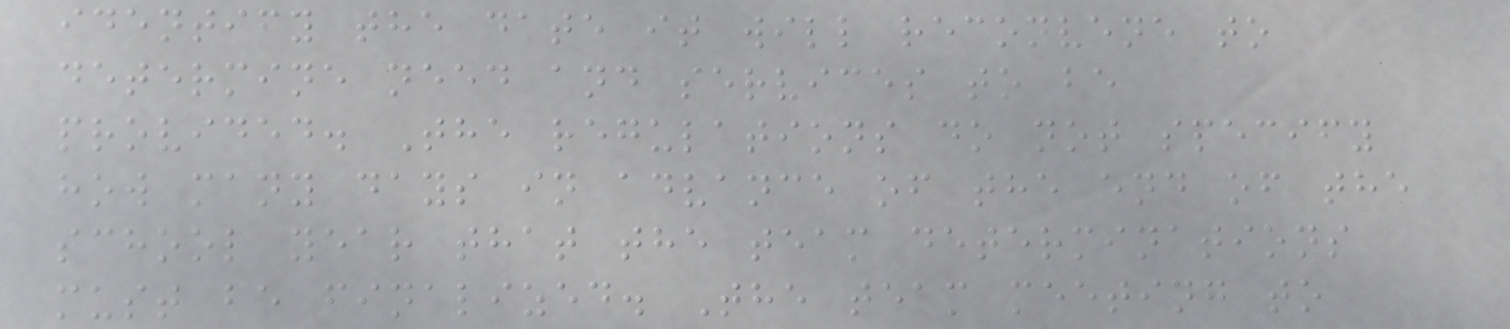identify the date it will reconvene to
determine need and services to be
provided. The regulations do not specify
how many days in advance of the end of the
school year that the team determinations
must be finalized. The team meeting to
